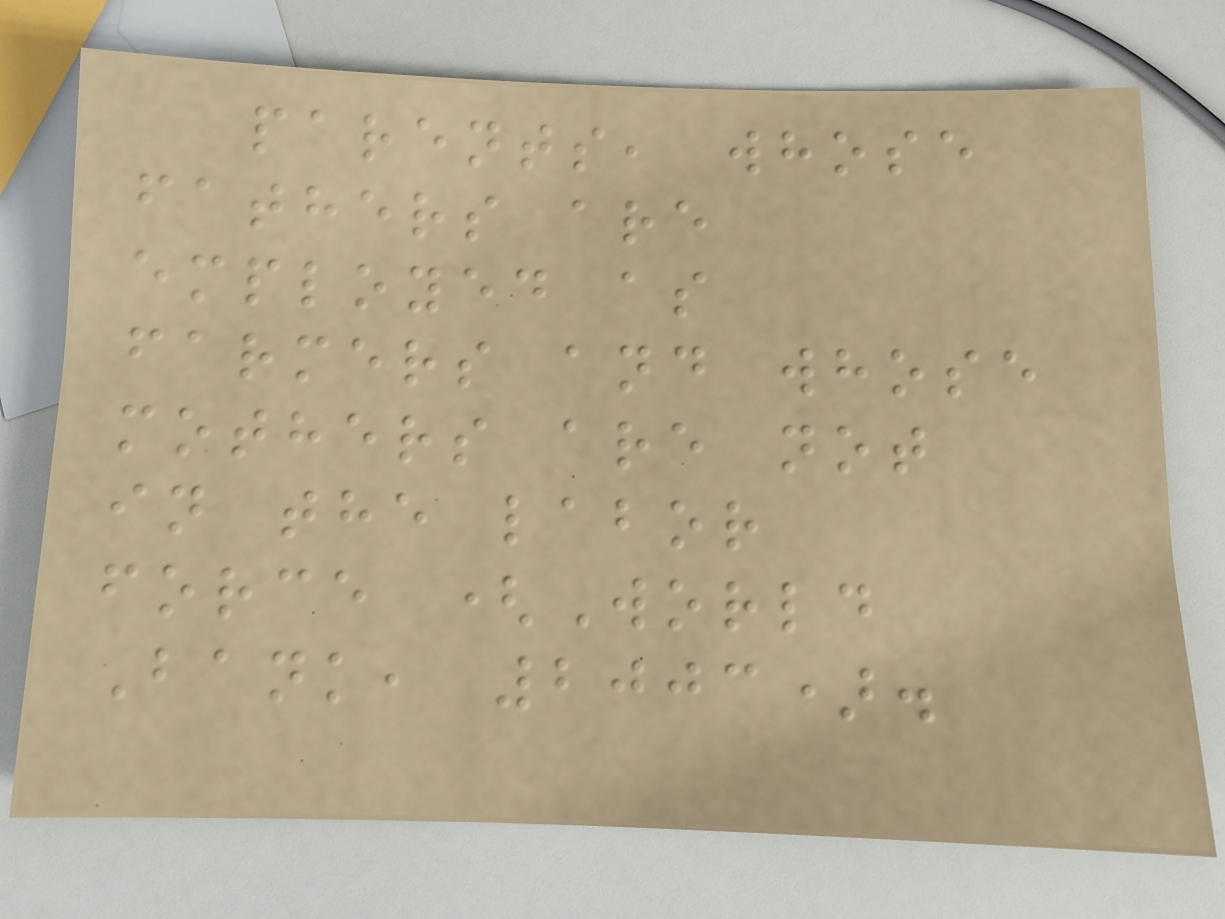parents, whose
fathers are
employed as
farmers and whose
mothers are not
in the labor
force (World
Bank, 2003).
